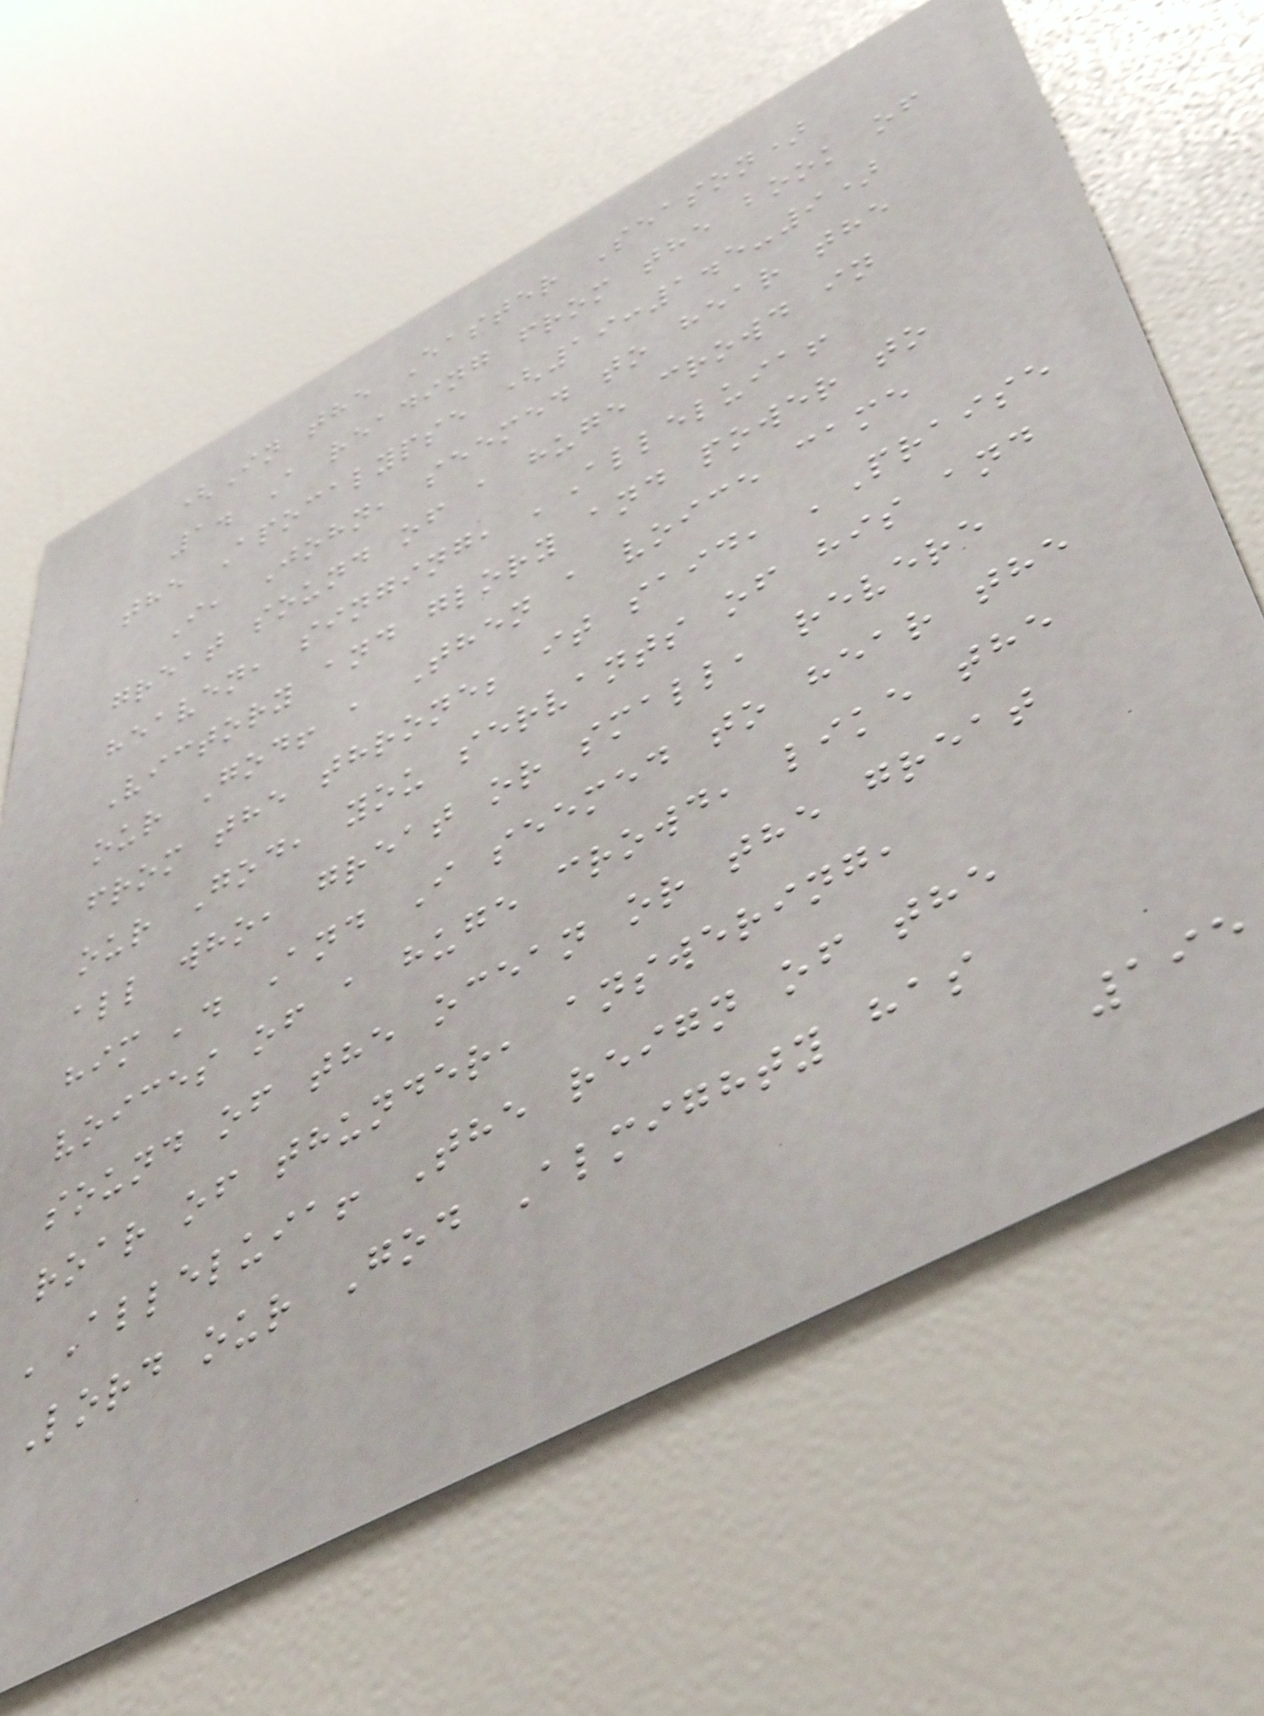(In the Easter Season)
1. A reading from the book of
the Apocalypse (19:1.5-9)
I, John, seemed to hear the
great sound of a huge crowd in
heaven, singing, 'Alleluia!
Victory and glory and power to
our God! , Then a voice came
from the throne; it said, 'Praise
our God, you servants of his and
all who, great or small, revere
him '. And I seemed to hear the
voices of a huge crowd, like the
sound of the ocean or the great
roar of thunder, answering,
'Alleluia! The reign of the
Lord our God Almighty has
195
